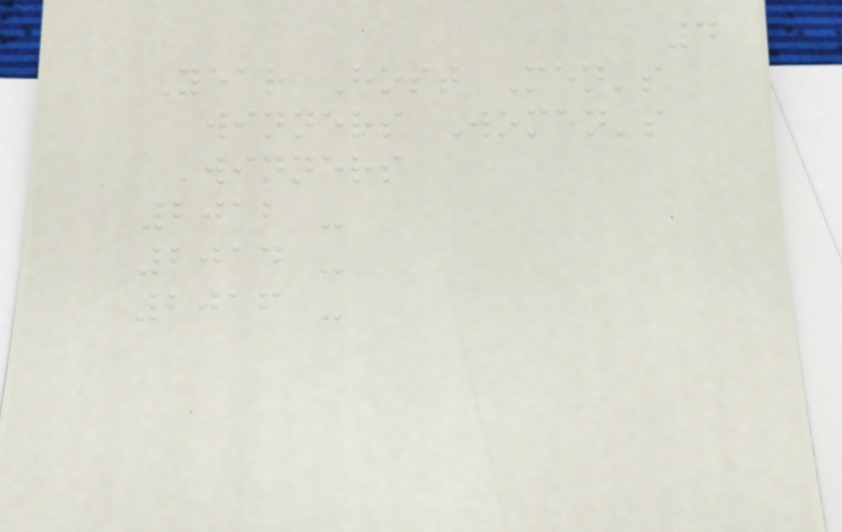4
Year Host Men's
winners Women's
winners
2012 -
2014 -
2016 -
